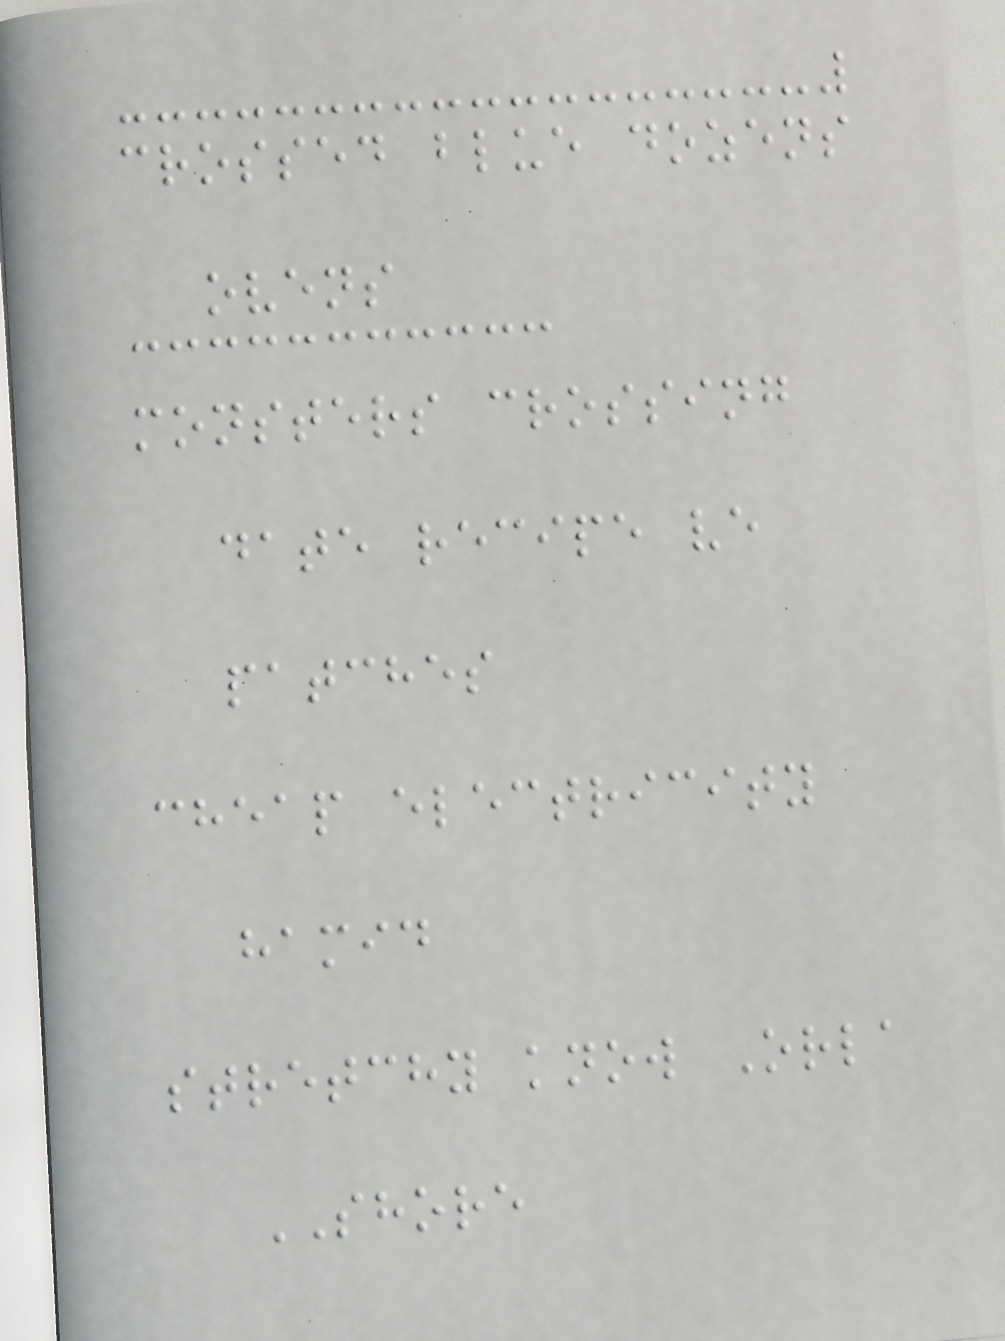crossed blue dozens
ovens
monsters crossing
date recipe ve
patches
cheap electricity
hamid
stretchy know Orla
SHORE
